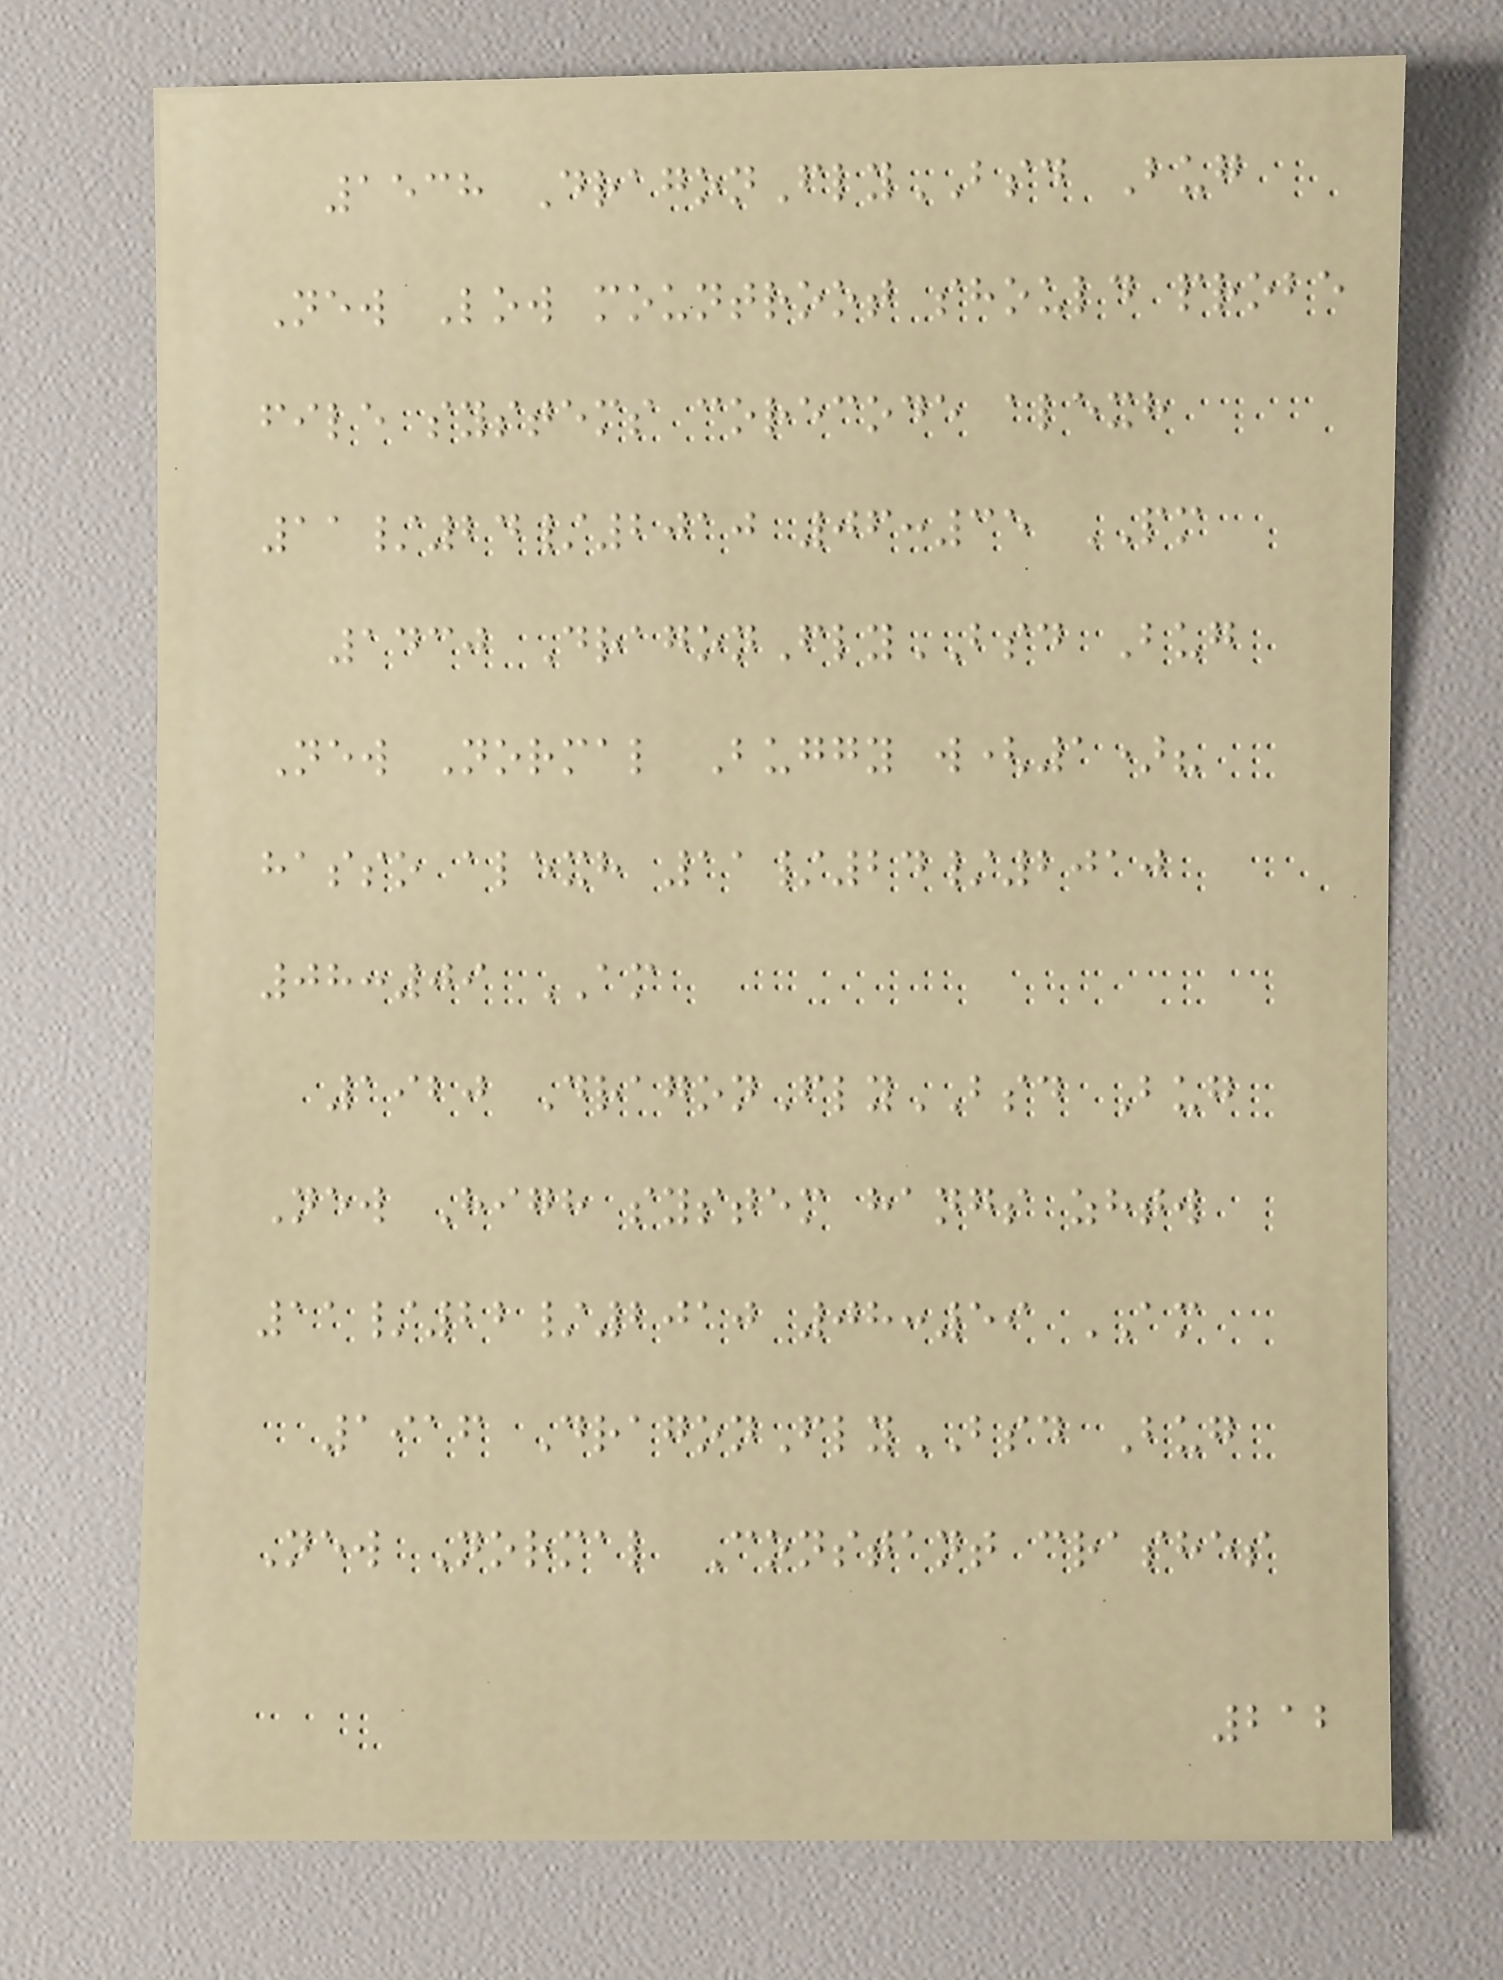1538 DragonFlyBSD Bug
New Low mountroot should probe
file systems corecode alexh
11/24/2010 06:35 PM
1430 DragonFlyBSD Bug
New Normal Buggy w(1)?
hasso alexh 11/24/2010
08:09 AM
1920 DragonFlyBSD Bug
New High system hangs zhtw
11/22/2010 08:59 AM
1916 DragonFlyBSD Bug
New Normal Constant crashes
212
